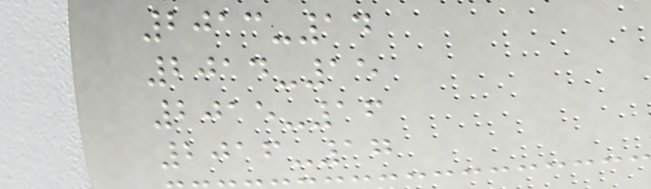2013-14
2014-15
2015-16
2016-17
